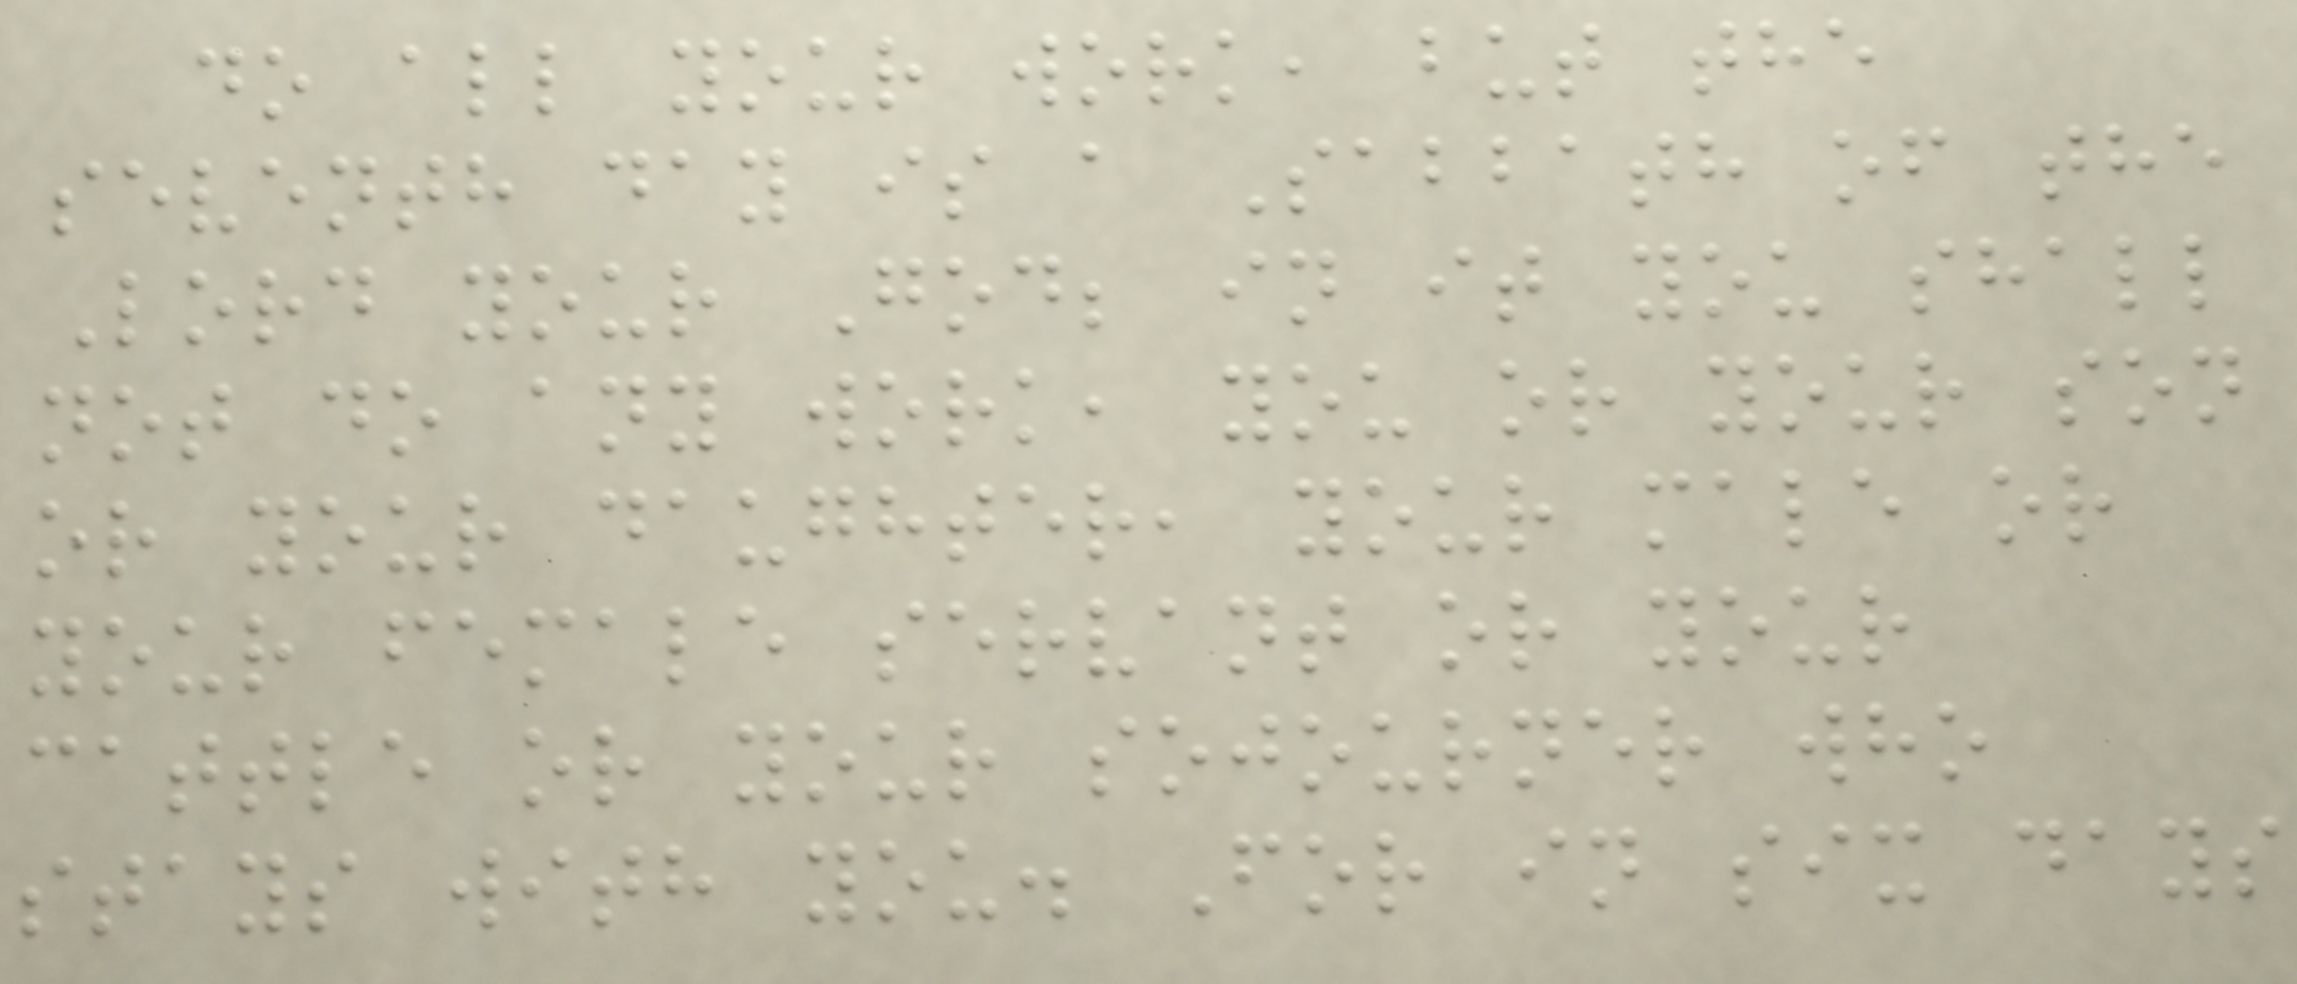do all your work, but the
seventh day is a Sabbath of the
Lord your God; in it you shall
not do any work, you or your son
or your daughter, your male or
your female servant or your
cattle or your sojourner who
stays with you. For in six days
